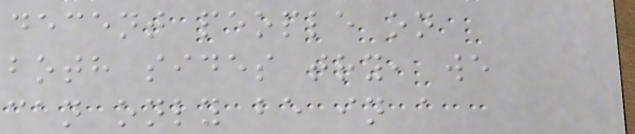decent people on
both sides try, we
can only be in a
